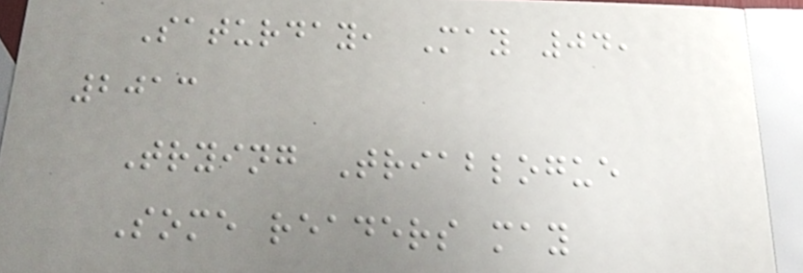Saturday, May 04,
2013
Trying Triablogue
Some readers may
